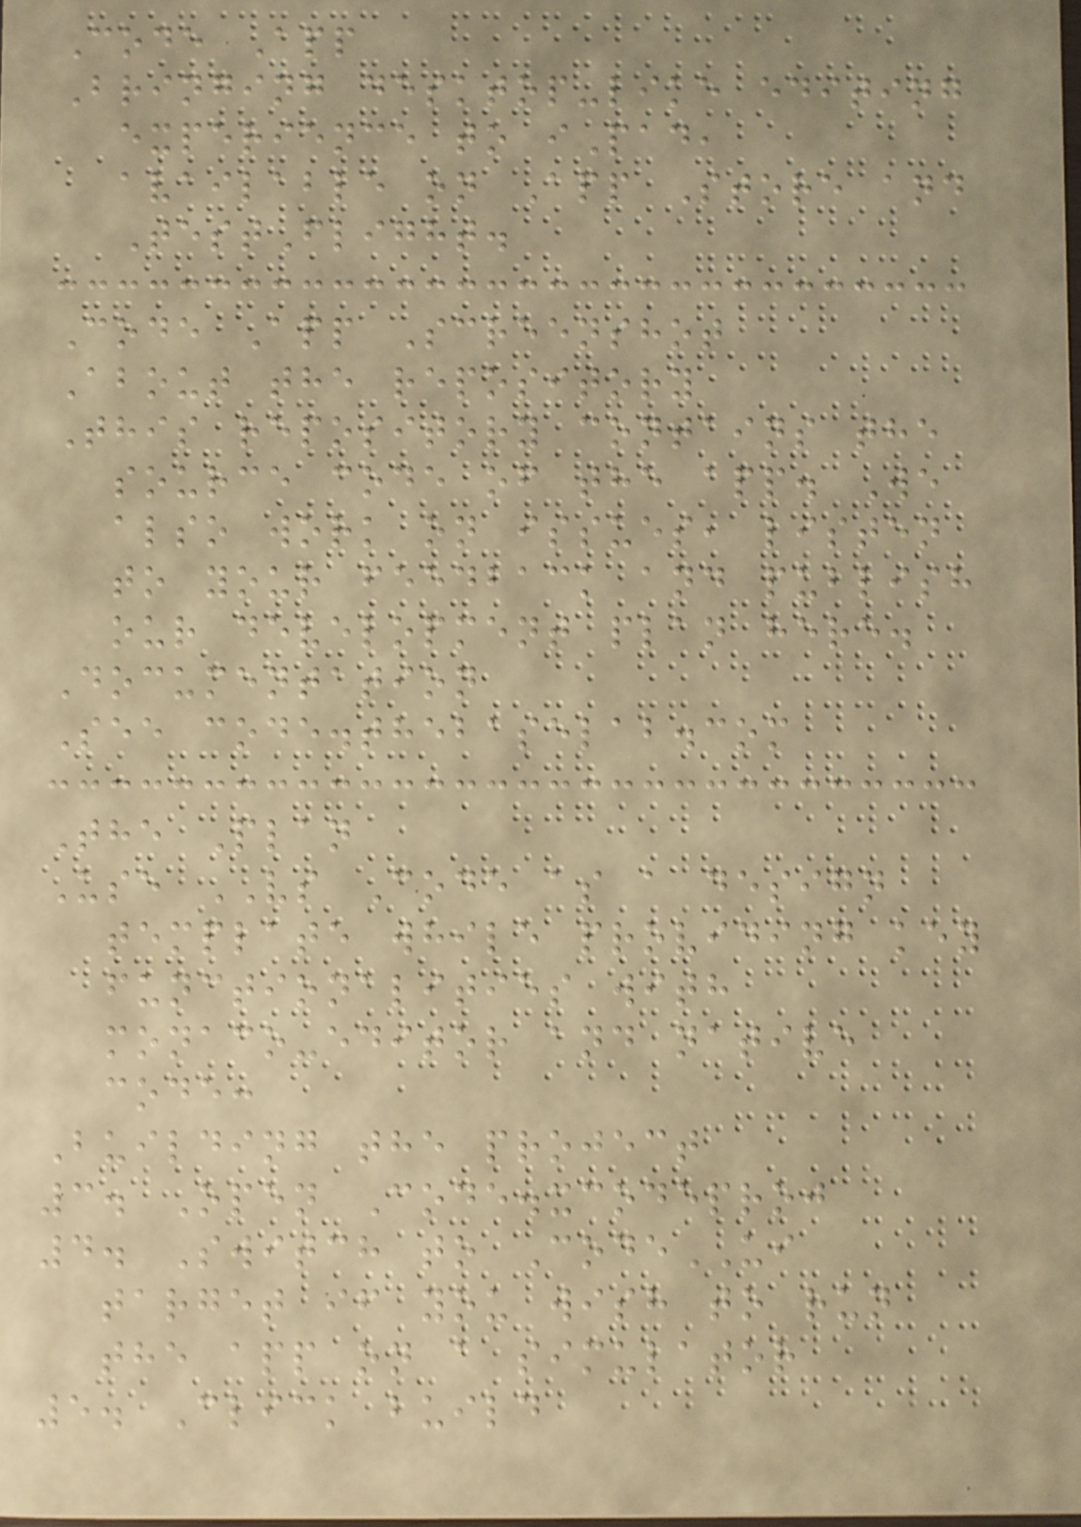Code App
Bringing desktop-like editing
experience to iPad,
available on App Store and
TestFlight.
Code App Screenshot
About the repository
This repository contains the
source code of the app. We
also work on issues, listen
to your feedback and publish
our development plan here.
Documentation
See code.thebaselab.com
The Plan
Use VS Code as a design
template while providing key
functionalities with
monaco-editor and native
code:
Building the project
3. Open Code.xcodeproj
4. Switch to CodeUI
target if you wish to run
the app on a simulator
5. Click build
